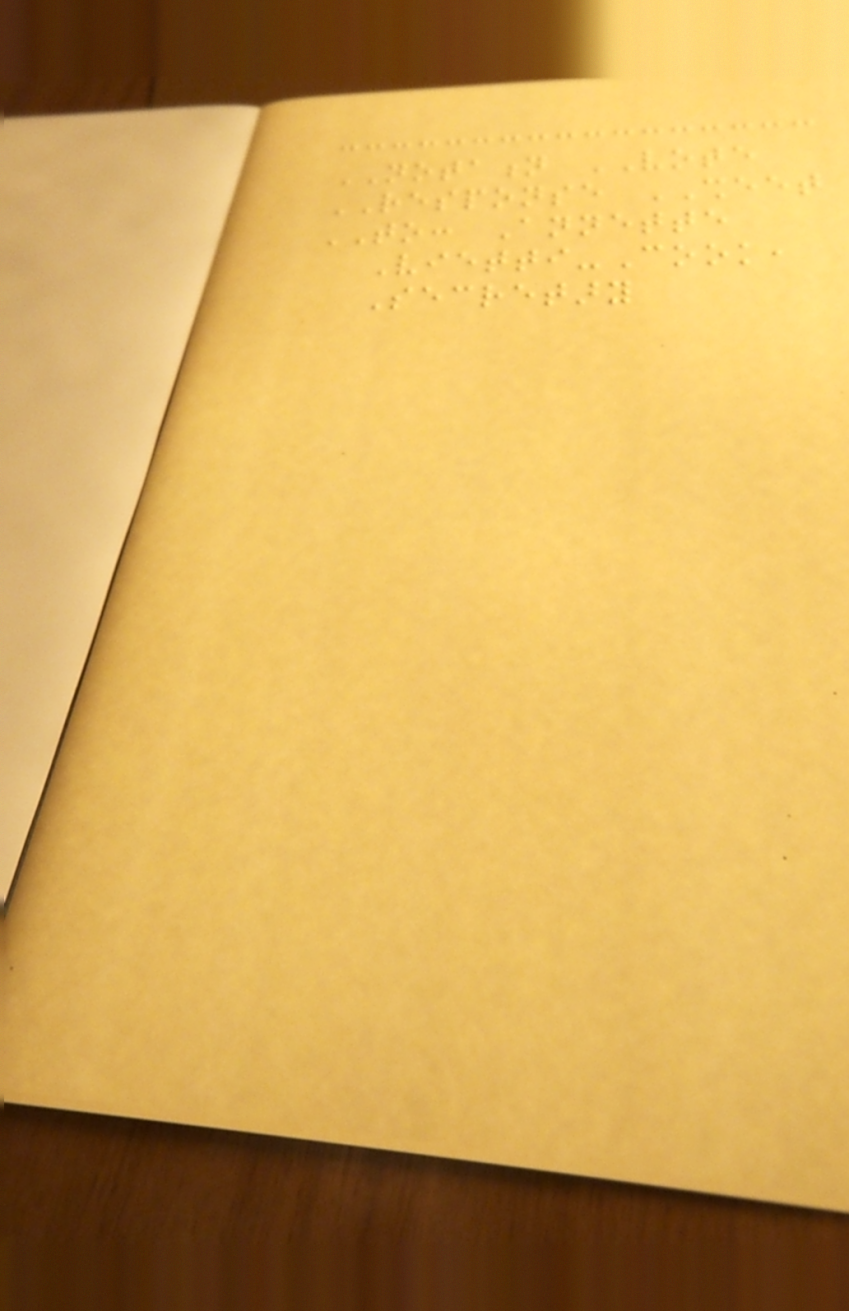NOTATION VOTE
RESPONSE SHEET
TO: Annette
Vietti-Cook,
Secretary
